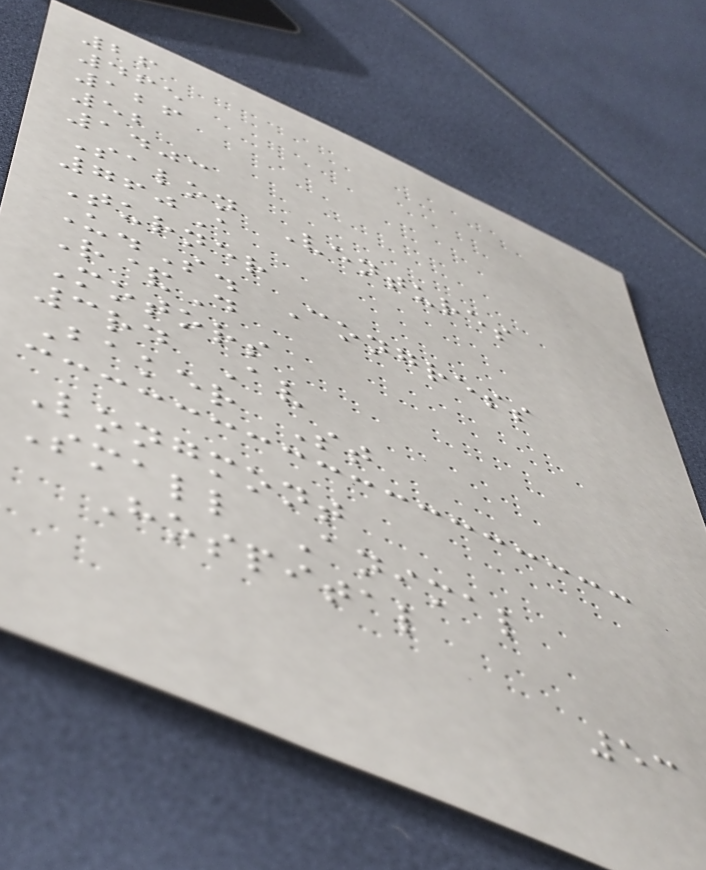26
465
126
52
1403
Salon Ventures
760A
Turner
U.S. Congress
R&D
Motors
3rd Av
Baker St
Longmont
Small Animal
Hospital
53
